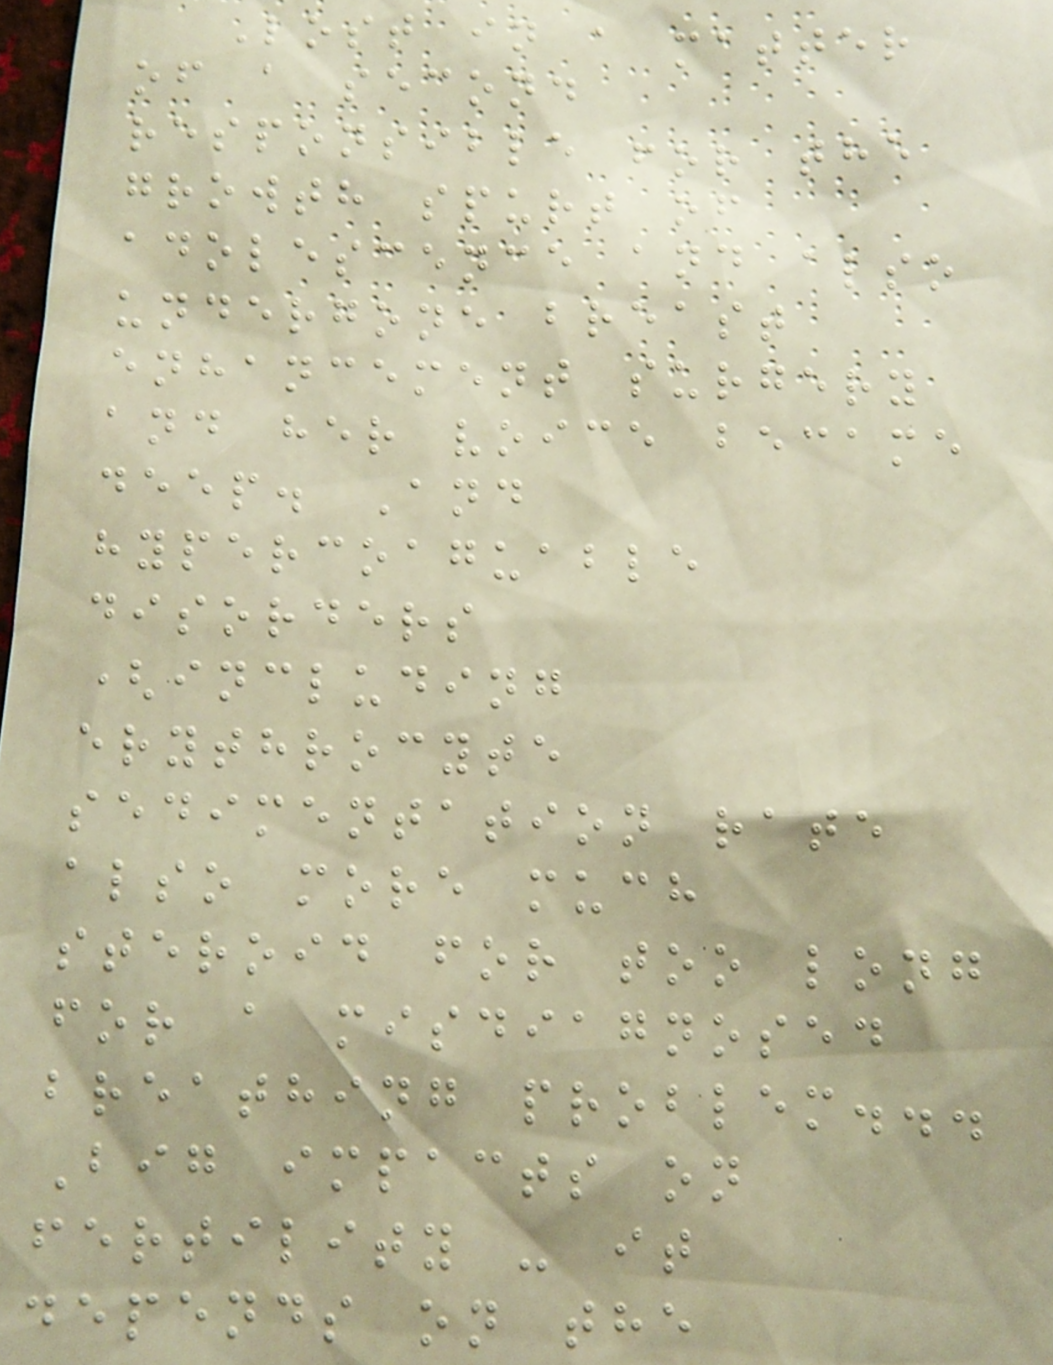Lost in a matter
of a second
responsible for the
growth spurt of
adolescence and also
undergone breast
enhancement surgery
and her voice became
deep. And
hypercoaguable
disorders
(including
erythrocyte
sedimentation rate
also more much
steroid for too long
for a misdiagnosed
breathing problem...
Big impacts on
fertility - it
depends on the
